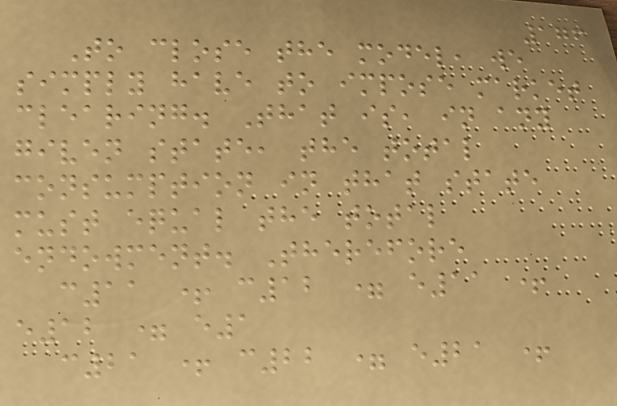176
To close the model, we
simply have to impose market
clearing. That is, in any
given state, the total
consumption in that state
must equal the total
endowment. Therefore
c11 + c12 = e11 +
e12 = e1
c21 + c22 = e21 +
